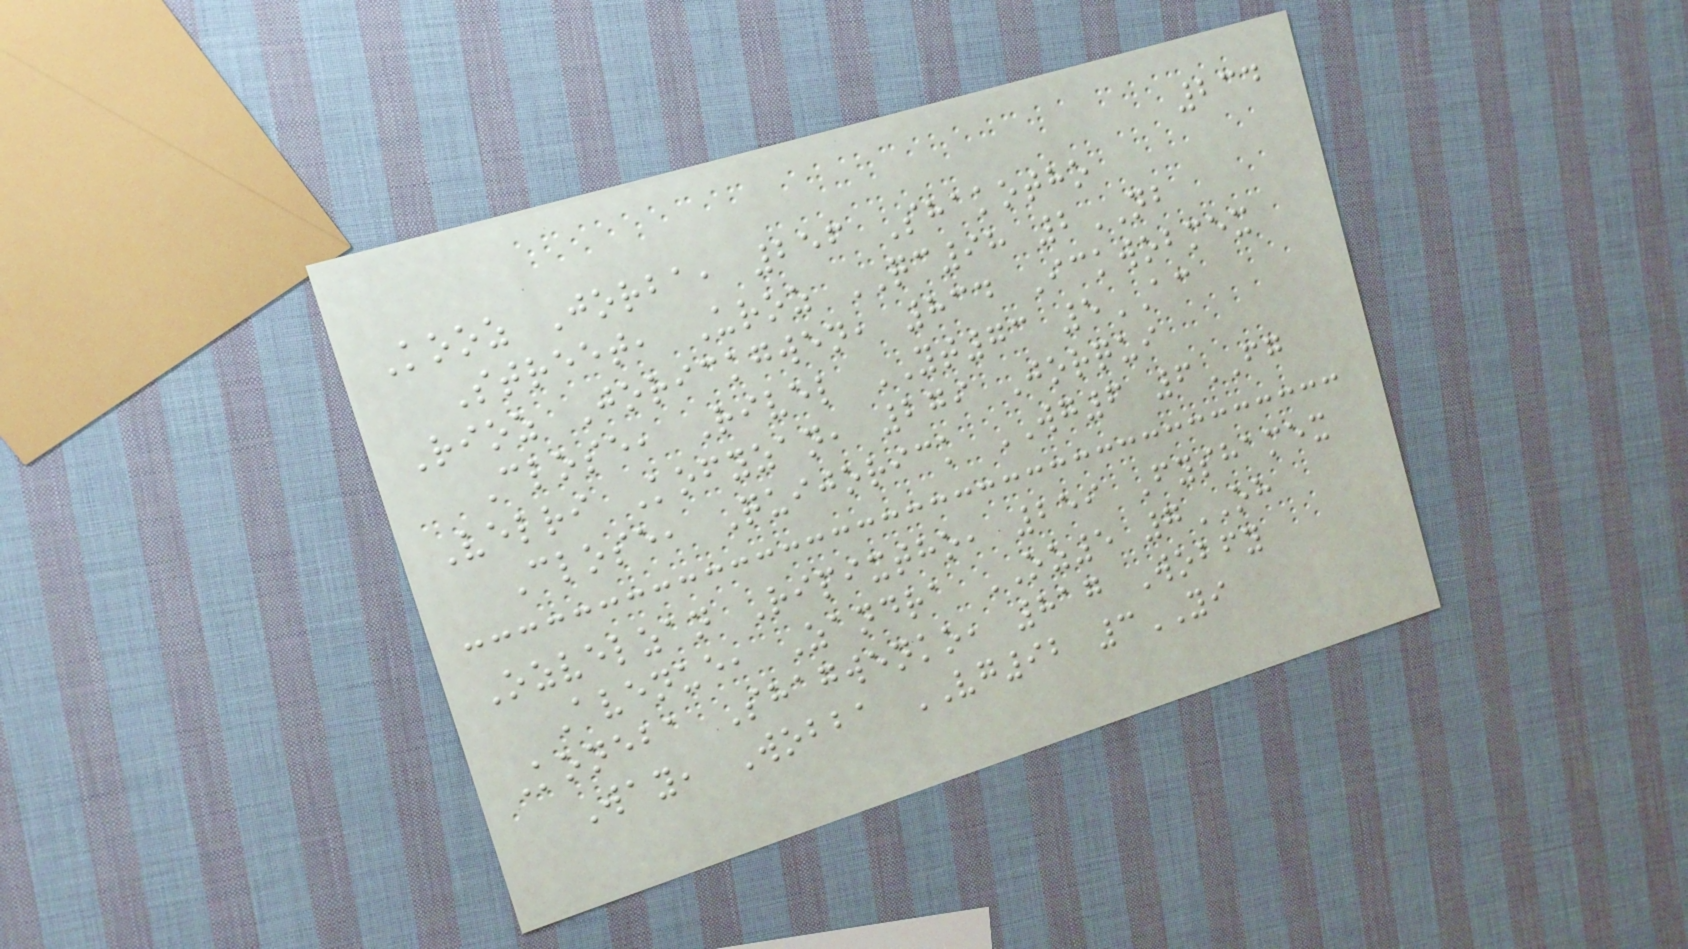234
Kooz Jorba, 256 Shakotho
Street, Uroz QC98 2NB
Rioz Jorickgwen, 834 Ickwobmex
Close, Rivel YT73 5AC
Velri Kofyzan, 279 Jorqui
Close, Quijorick WG6 6FG
Ozvelzan Ripixtho, 259 Fyshamex
Avenue, Zandra OZ5 7OH
Koneba Shagwenko, 817 Wobfy
Way, Wobba VG92 3YI
